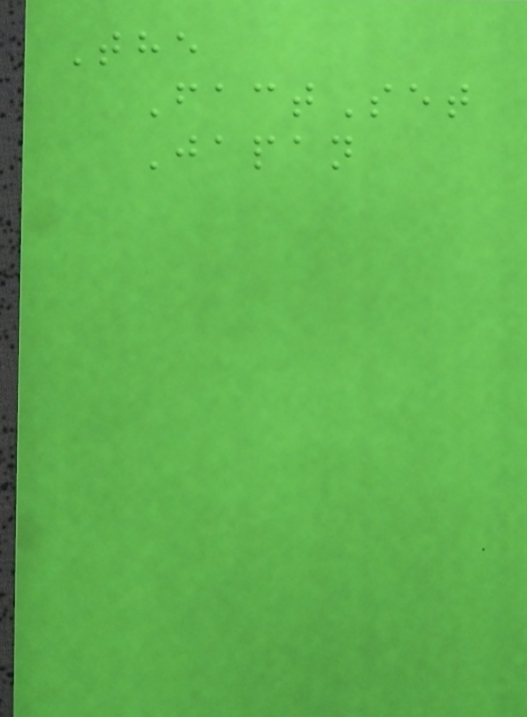The
FactSet
Japan
